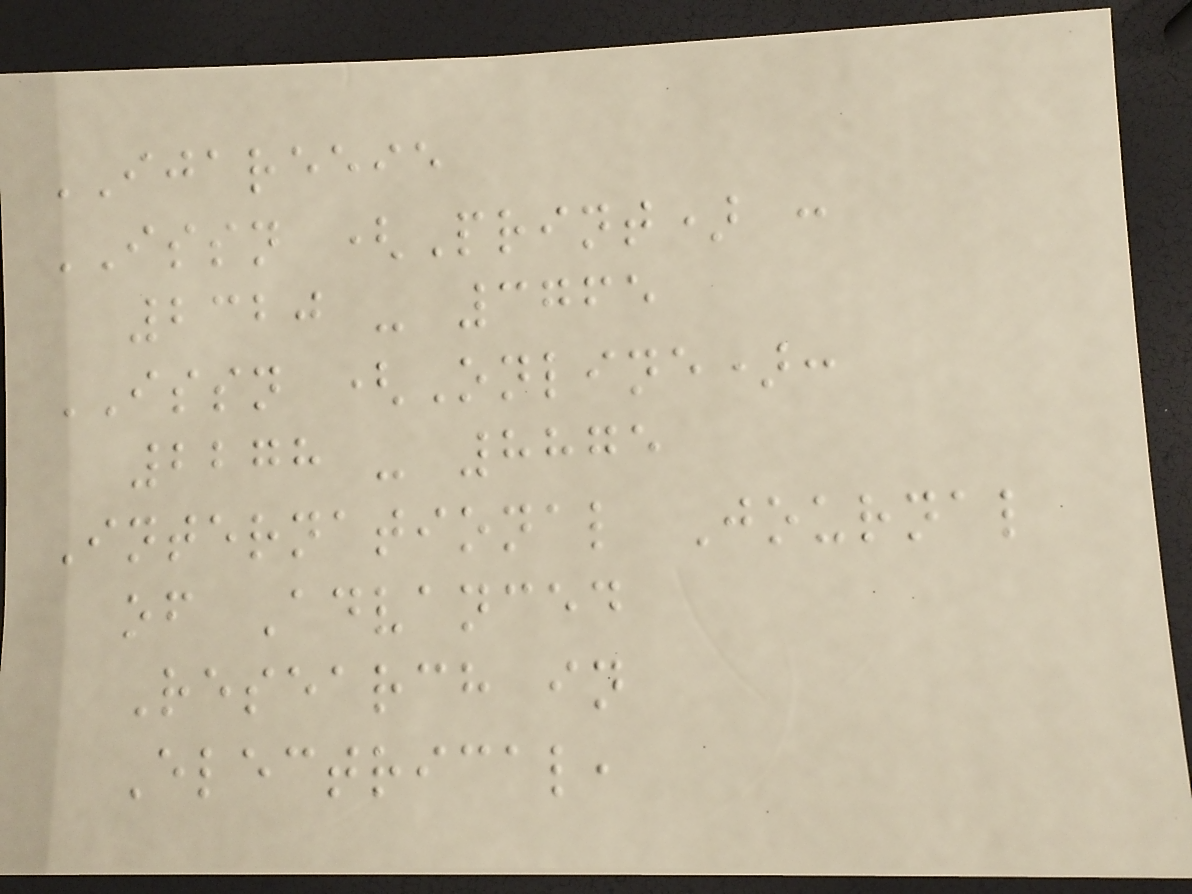IJAREEIE
ISSN (Print) :
2320 - 3765
ISSN (Online):
2278 - 8875
International Journal
of Advanced
Research in
Electrical,
